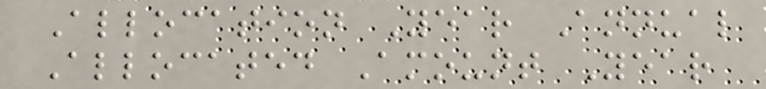Allocation Year Annual
Allocated Amount Year
